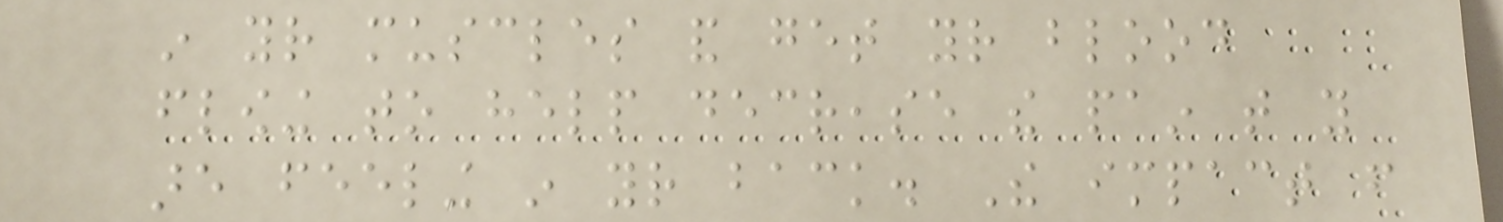in your muscles and get your blood
flowing to help decrease the pain that you
are feeling in your back. The impact from
